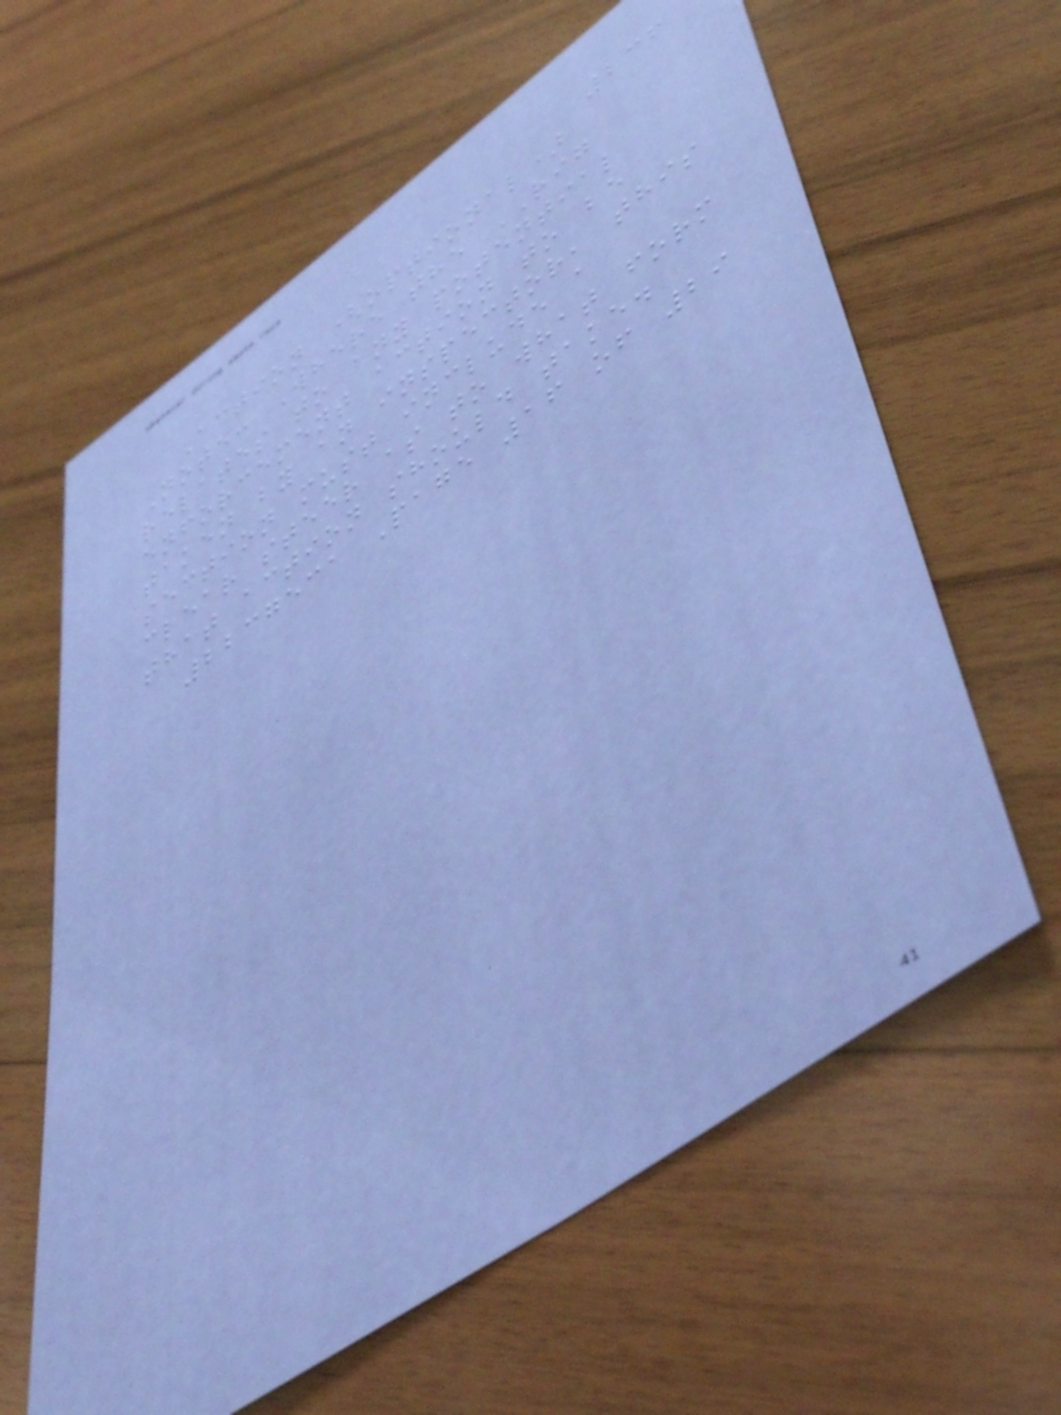236
Action (optional)
Note: Where the RIG
relates to any potential
enforcement action to be
taken by an inspector, this
section must include a
clear steer as to what form
that action should take.
2237531 Page 16 of 29
